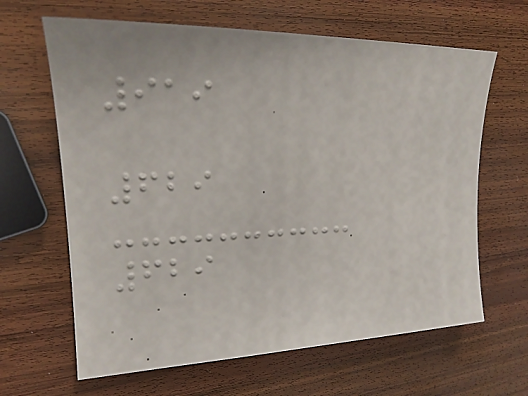919
629
629
